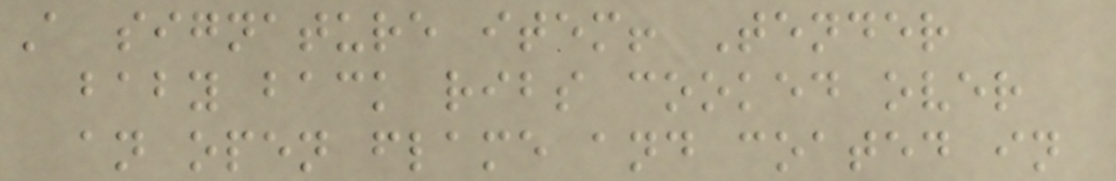A signature item! Tender
baby back ribs cooked over
an open flame and coated in
